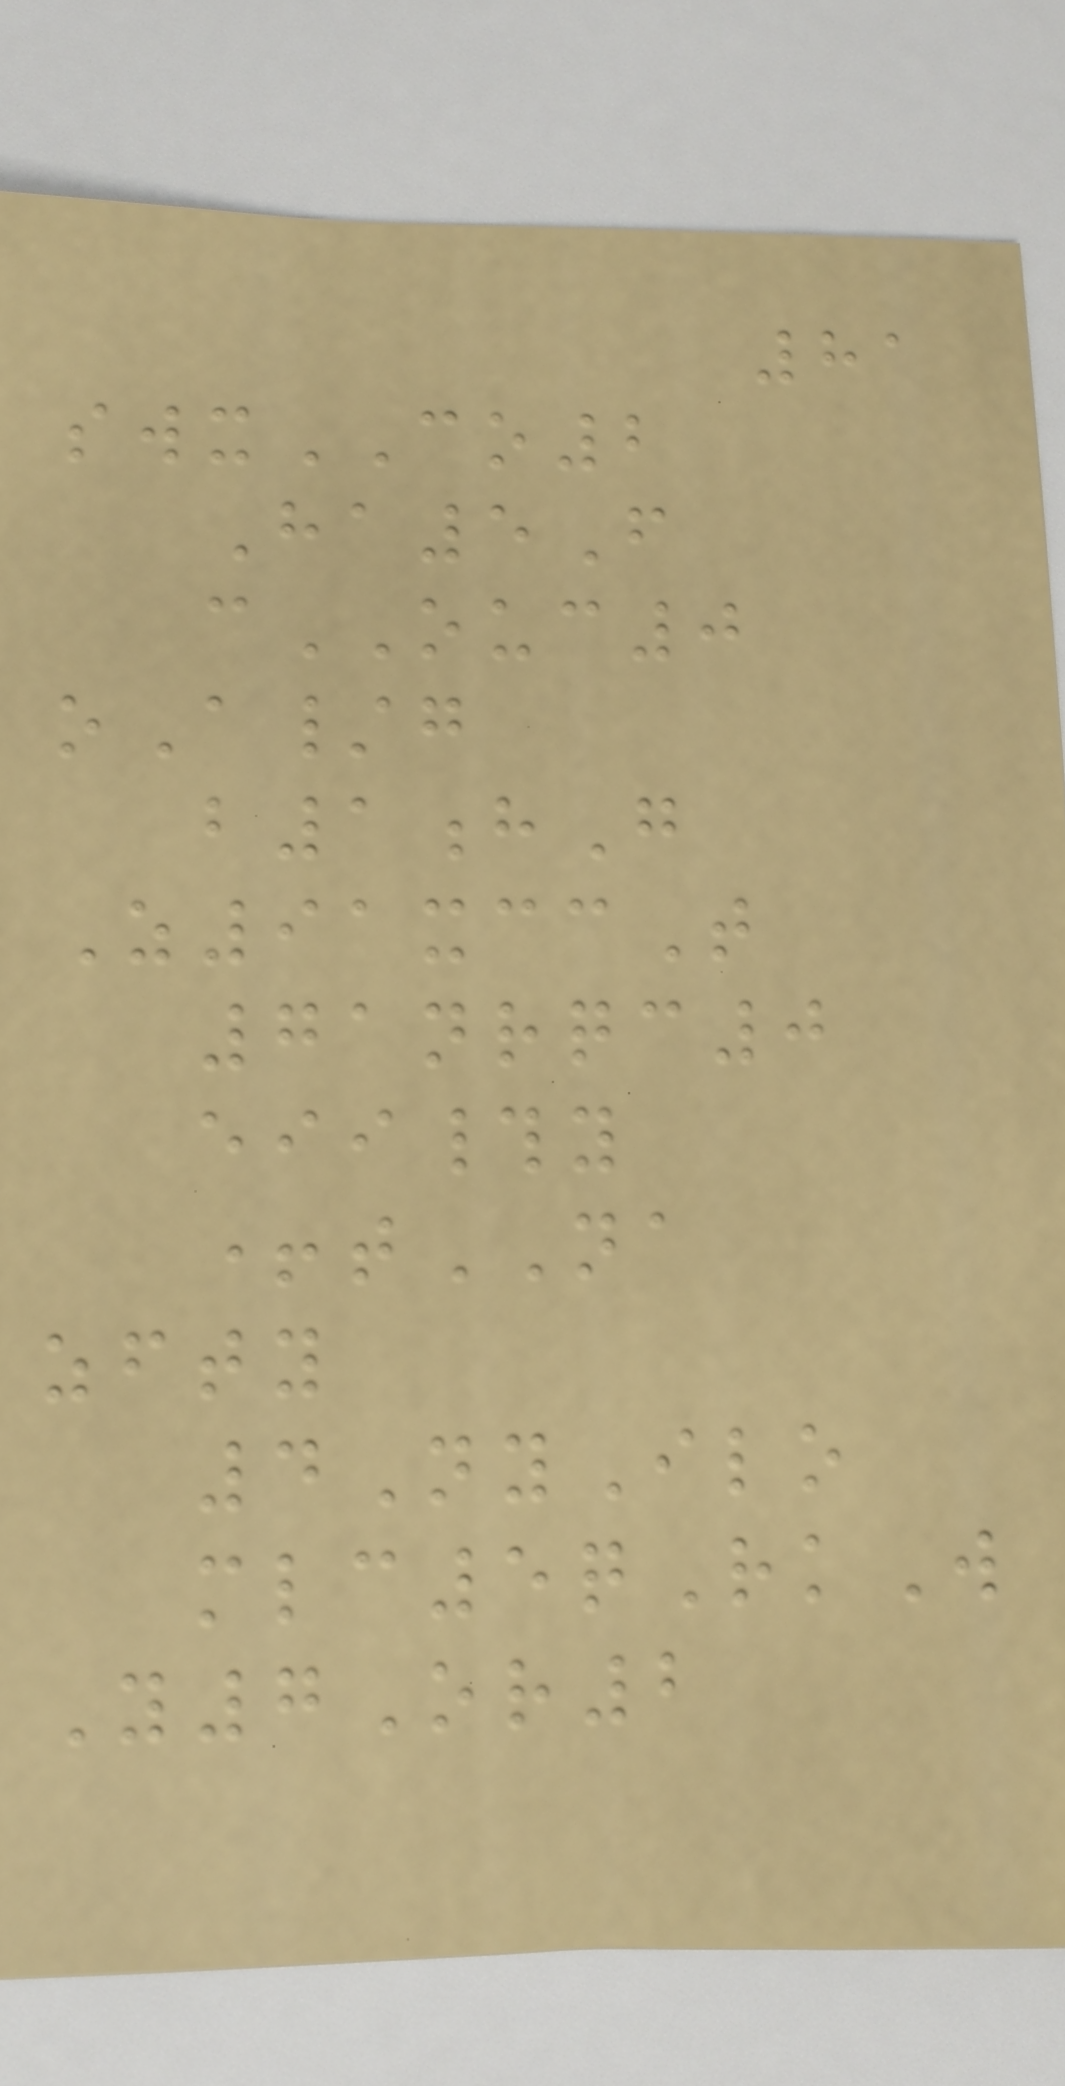81
swxCO2
Ha5F
cOUC0
oA/g
b1hG
Z91xccT
71nrqc0
eii#y
+tNA
zfty
4NyIlo
mlc5qRkW
Y7Or2
